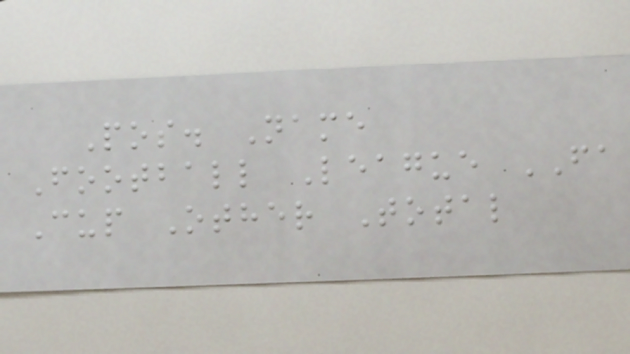Pos. Name
Football League FA
Cup Other Total
